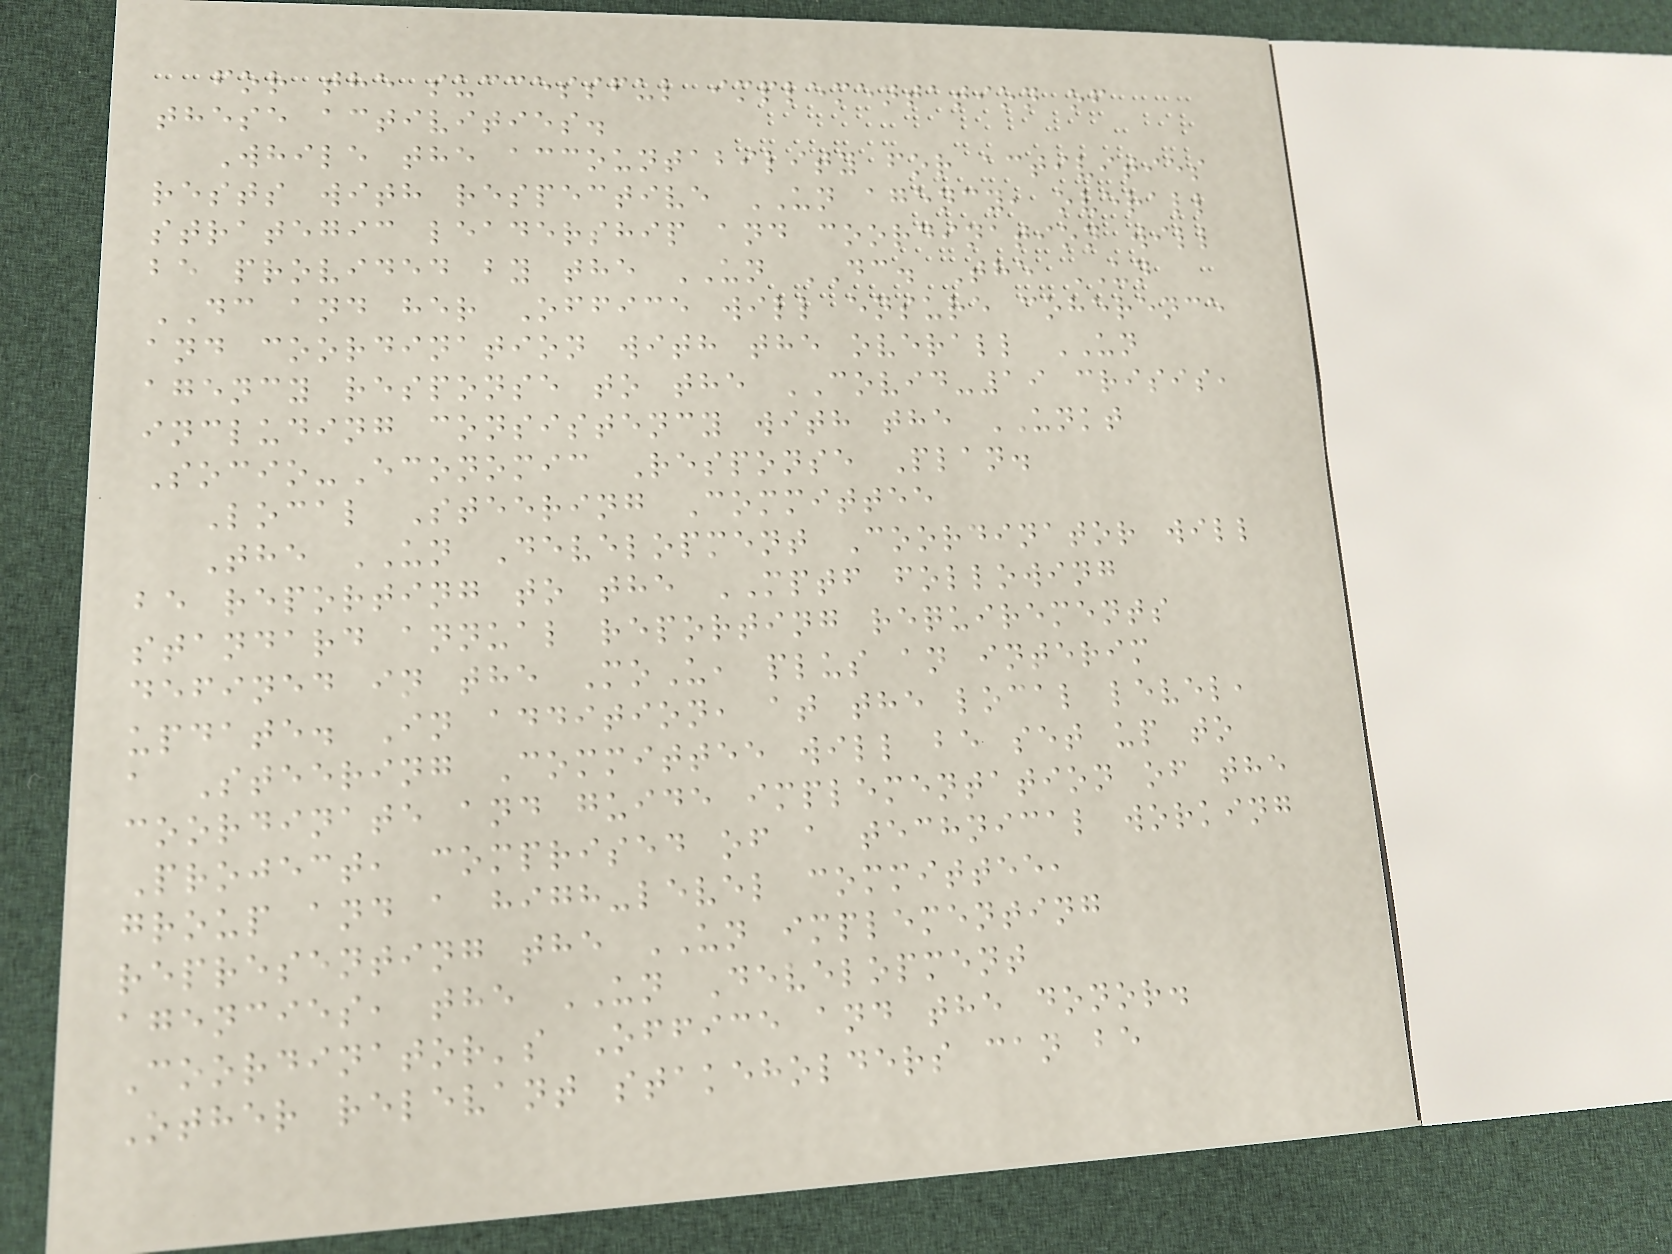for the successful implementation of
these activities.
While the accountability for activities
rests with respective UN agency, overall
strategic leadership and coordination will
be provided by the UN DC. The UN
DC and her Office will ensure coherence
and coordination with the overall UN
agency response to the COVID-19 crisis,
including consistency with the UNKT
Socio-Economic Response Plan.
Local Steering Committee
The UN Development Coordinator will
be reporting to the MPTF following
standard annual reporting requirements
defined in the MoU, plus an interim
update. In addition, at the local level,
a Steering Committee will be set up to
coordinate and guide implementation of the
Project, comprised of a technical working
group and a high-level committee,
representing the UN implementing
agencies, the UN Development
Coordinator's Office and the donor.
Other relevant stakeholders can be
